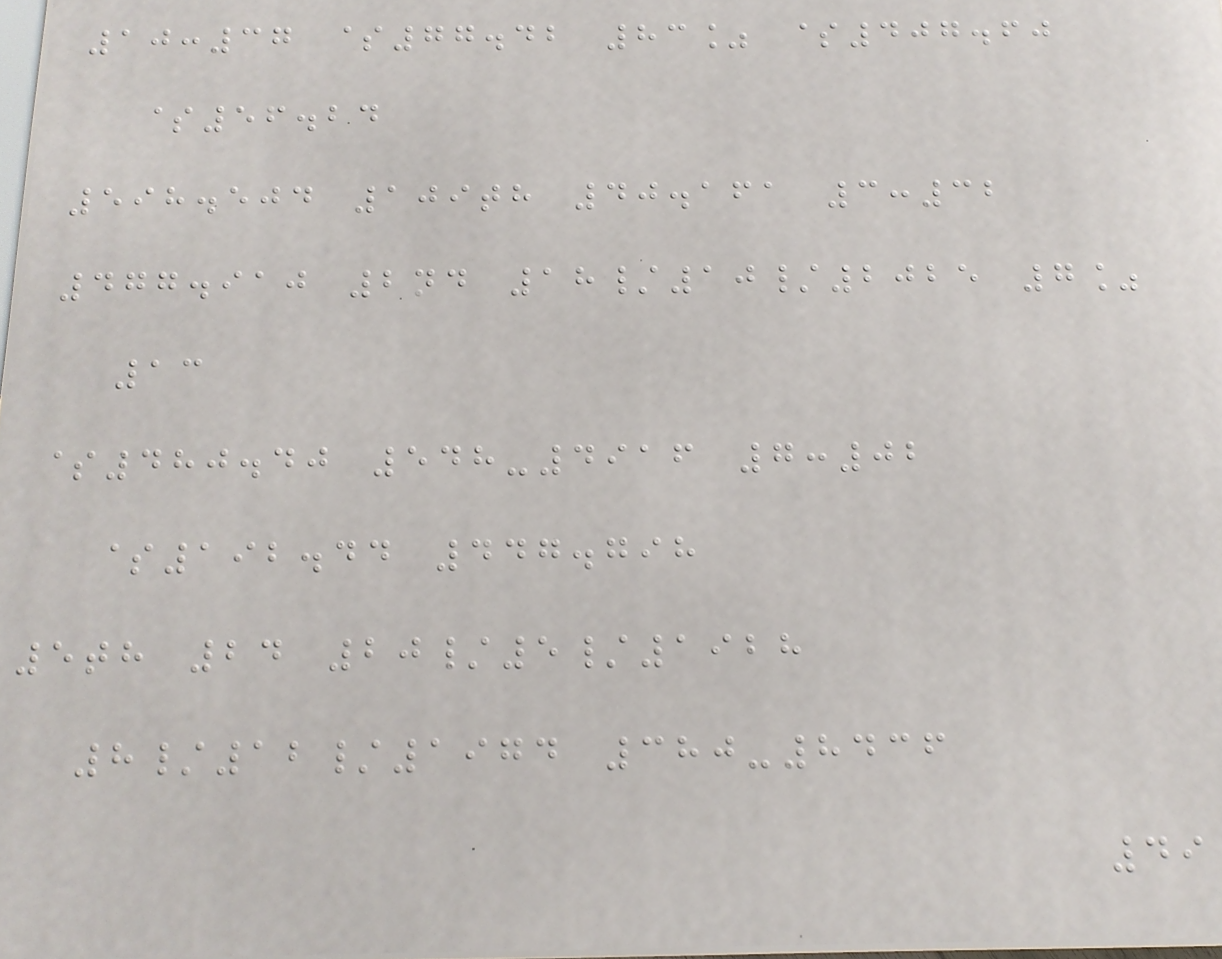10:37 $77.42 83% $407.60
$56.24
598.504 109th 40.161 3:32
477.910 2nd 18/10/2025 7%
13
$480.40 548-4916 7:02
$192.44 447.798
5th 24 20/5/1928
8/12/1974 380-8436
49
